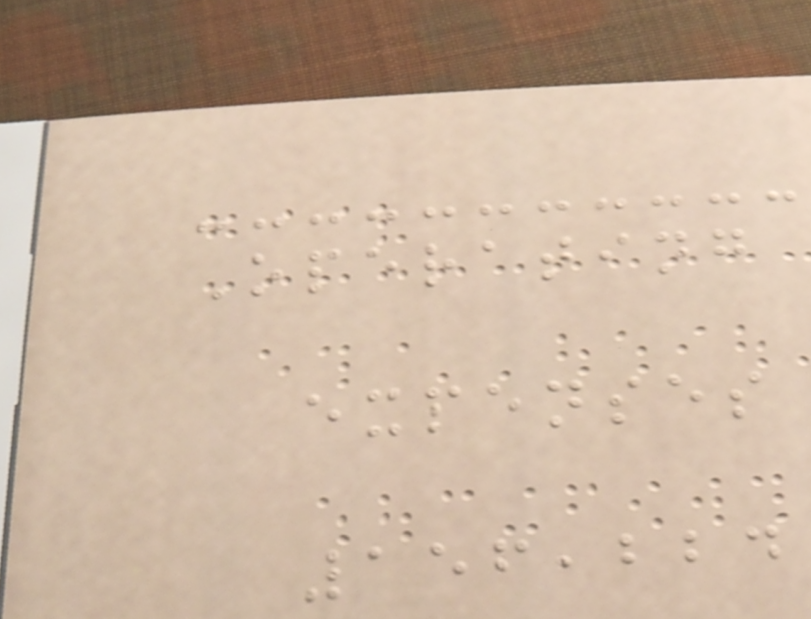Operating
expenses
156,224
